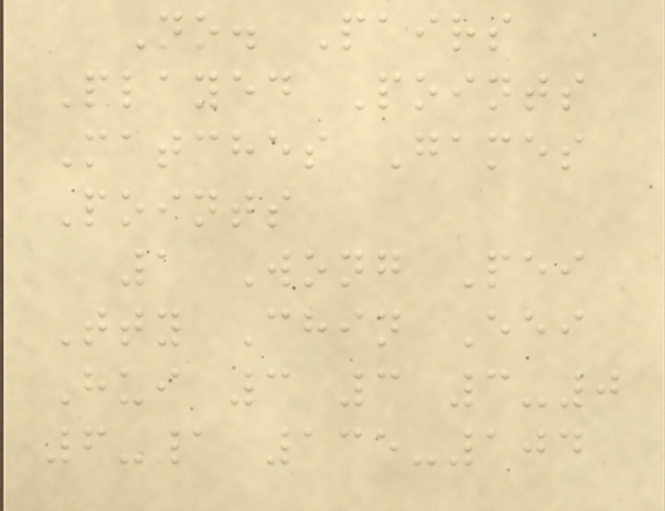No. Pairs
Played Points
Matches Games
Points
1 Wong Pei
Tty Chin Eei
Hui 3 3 3-0
6-1 135-104
